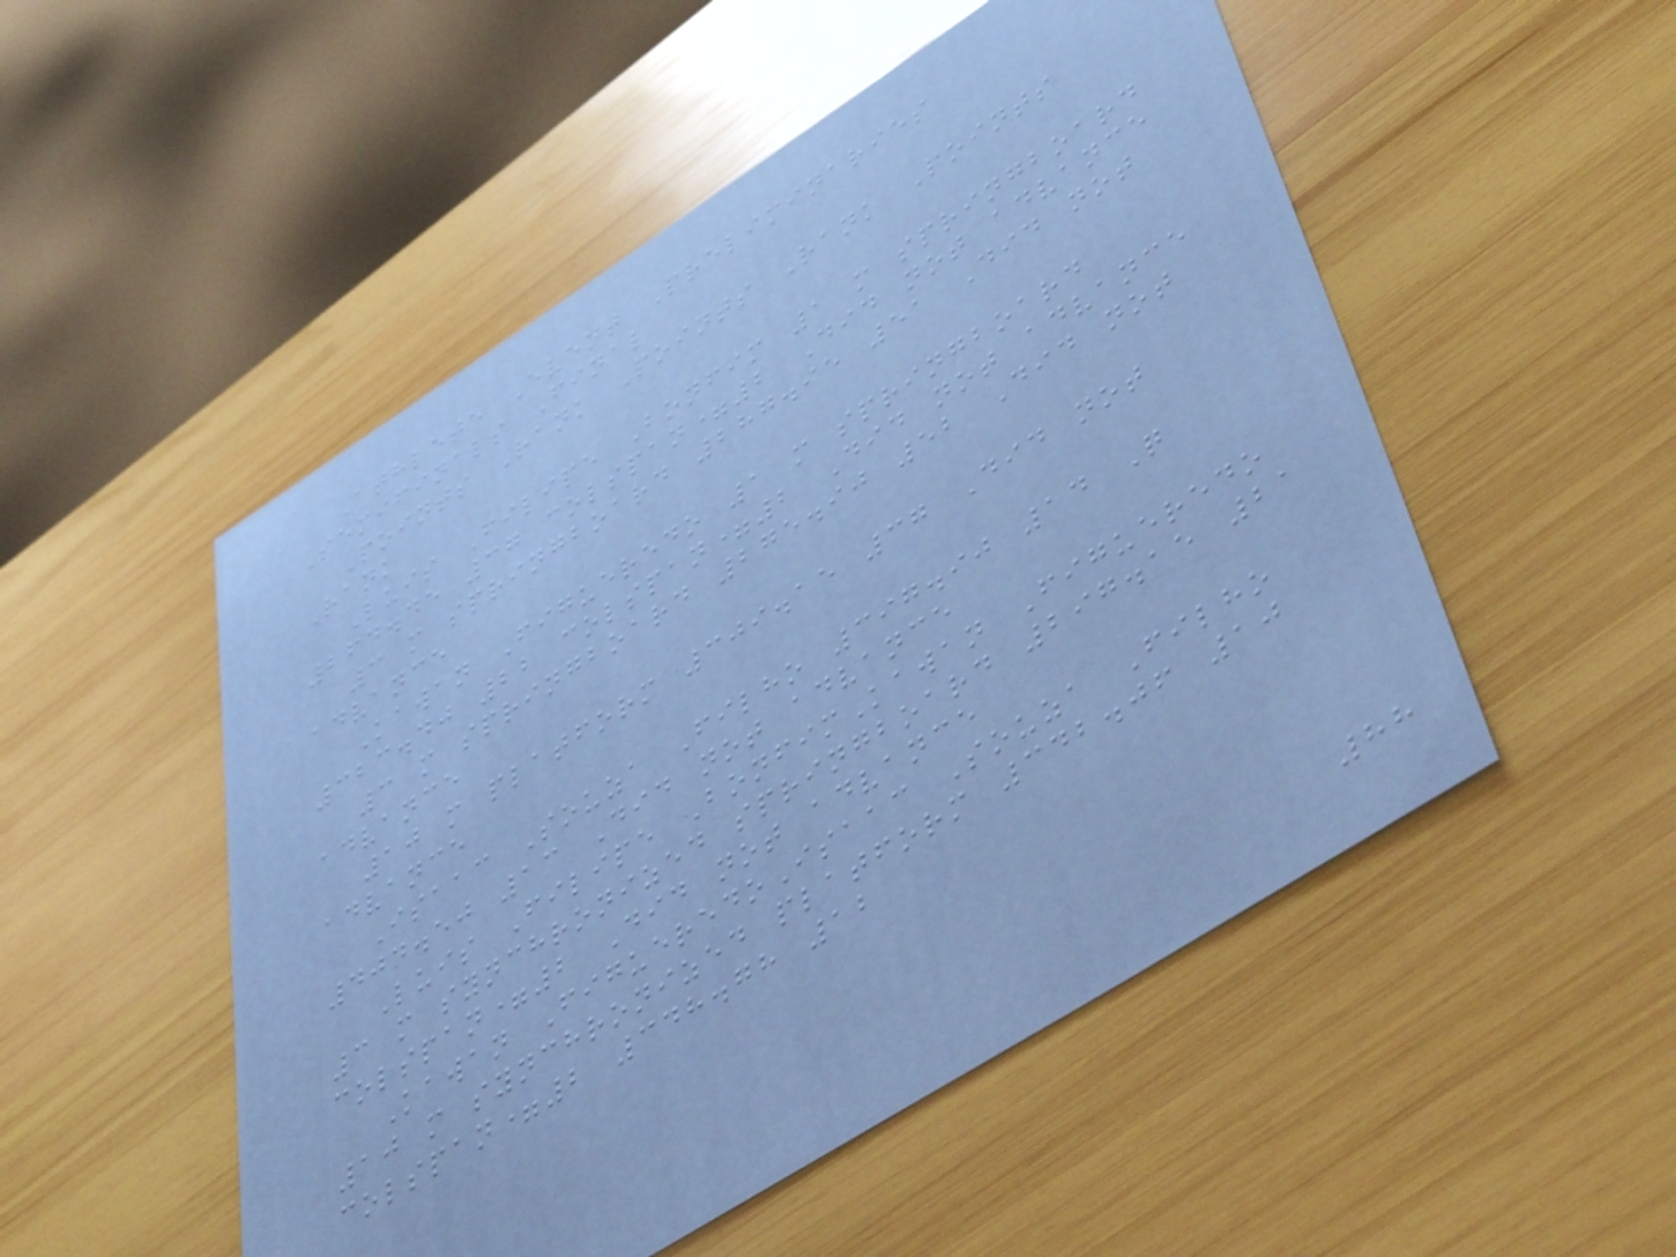Athlete Event Preliminaries
Semifinals Final
Points Rank Points Rank Points
Rank
Luis Filipe Bonfim 1 m springboard
264.45 37 colspan=2 Did not advance
3 m springboard 287.95 51 Did not
advance
Kawan Figueredo 1 m springboard
323.40 22 colspan=2 Did not advance
3 m springboard 275.90 52 Did not
advance
10 m platform 309.15 37 Did not
advance
Isaac Souza Filho 397.90 14 Q
404.50 13 Did not advance
Luis Filipe BonfimKawan Figueredo
3 m synchronized springboard 297.15 21
colspan=2 Did not advance
Kawan FigueredoIsaac Souza Filho
10 m synchronized platform 342.06 10
colspan=2 348.78 12
88
